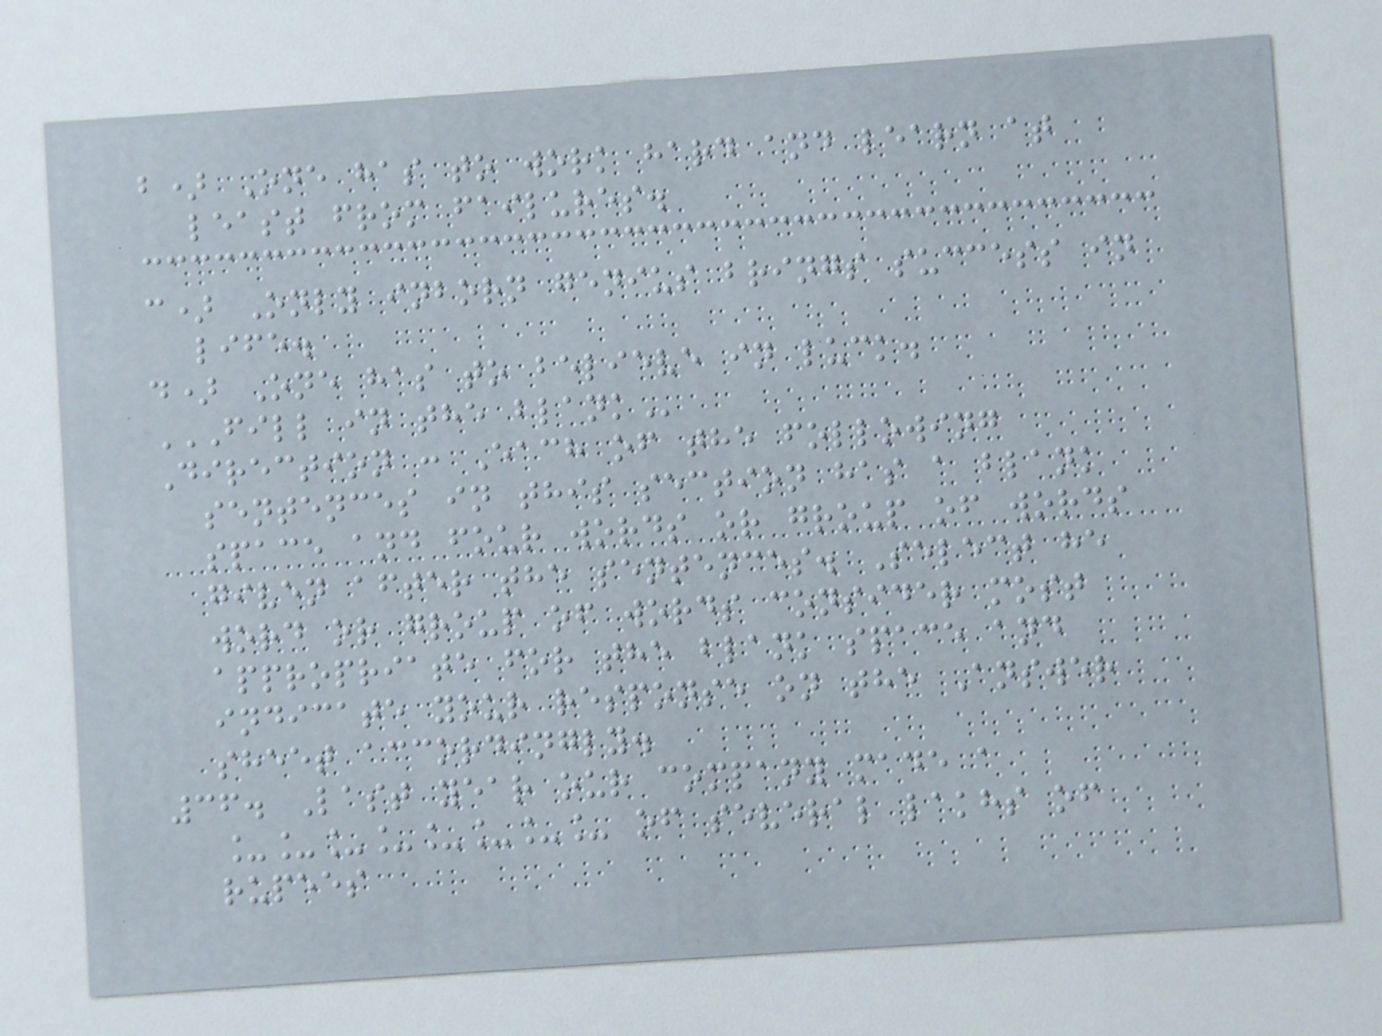b) One has to work hard and learn at
least from failures.
c) Only inborn genius brings success in
life.
d) One has to believe in luck.
FILL IN THE BLANK
Direction : Each of the following
sentences in this section has a blank
space and four words or group of words
given after the sentences. Select he
word or group of words consider most
appropriate for the blank space and
indicate your response on the Answer
sheet accordingly.
36. Last year our company made a
________ of several lakhs of
rupees
